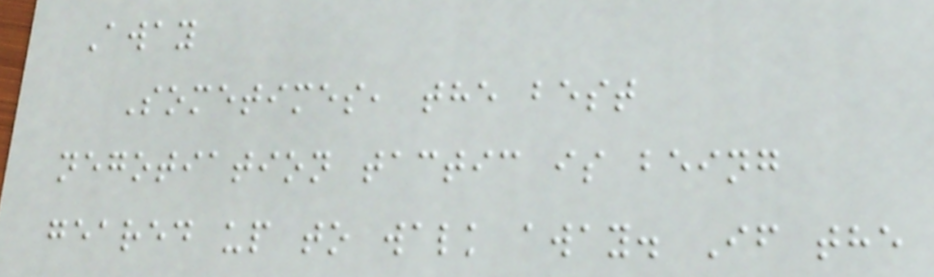Away
Sometimes, the best
negotiation tactic is being
geared up to walk away. If the
